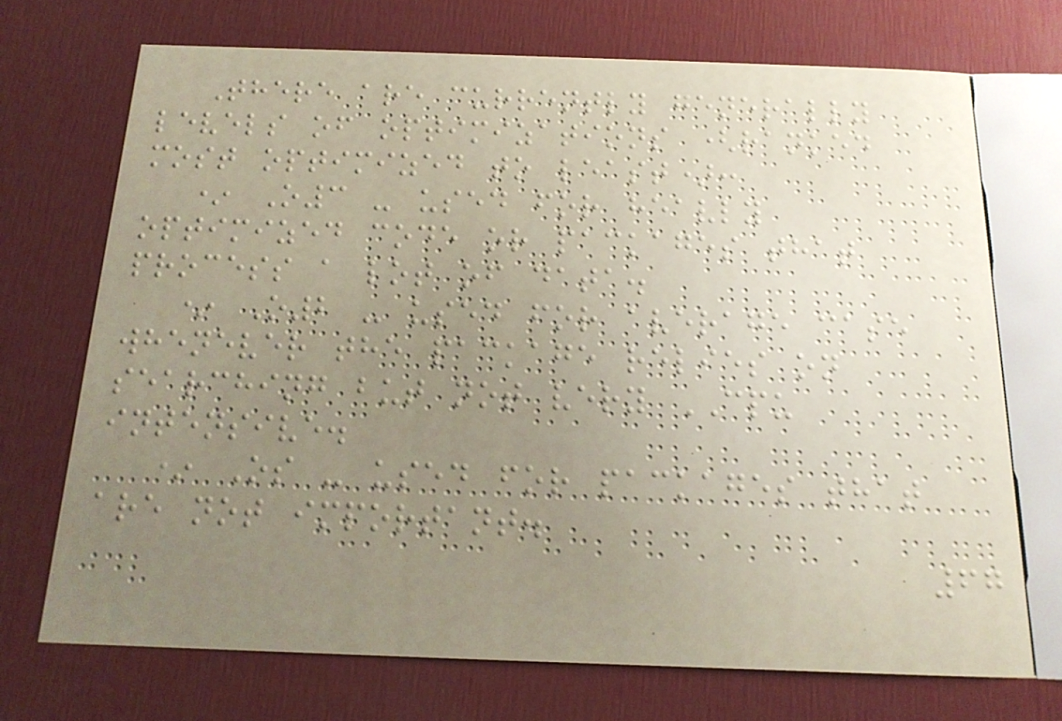There are currently generally
levels of optimizations (ranked
most optimized to least):
* O3 - used for heavly
optimized code or packages that
process a lot of data.
* O2 - used for average case
whenever the package relies on
searching but not very CPU
intensive.
* Os - used for packages that
are not important.
67
